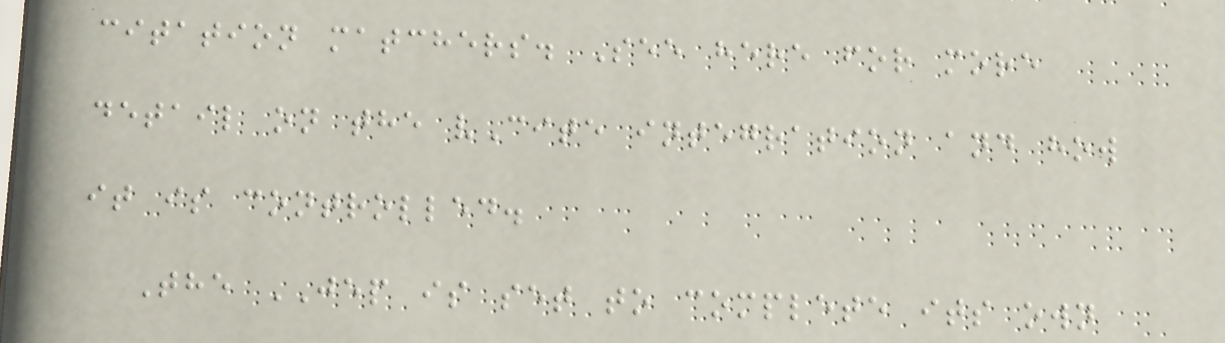citation matchers. See here for more
detail on the vCite integration and how
it is controlled.
The JEP is set to complete its own
